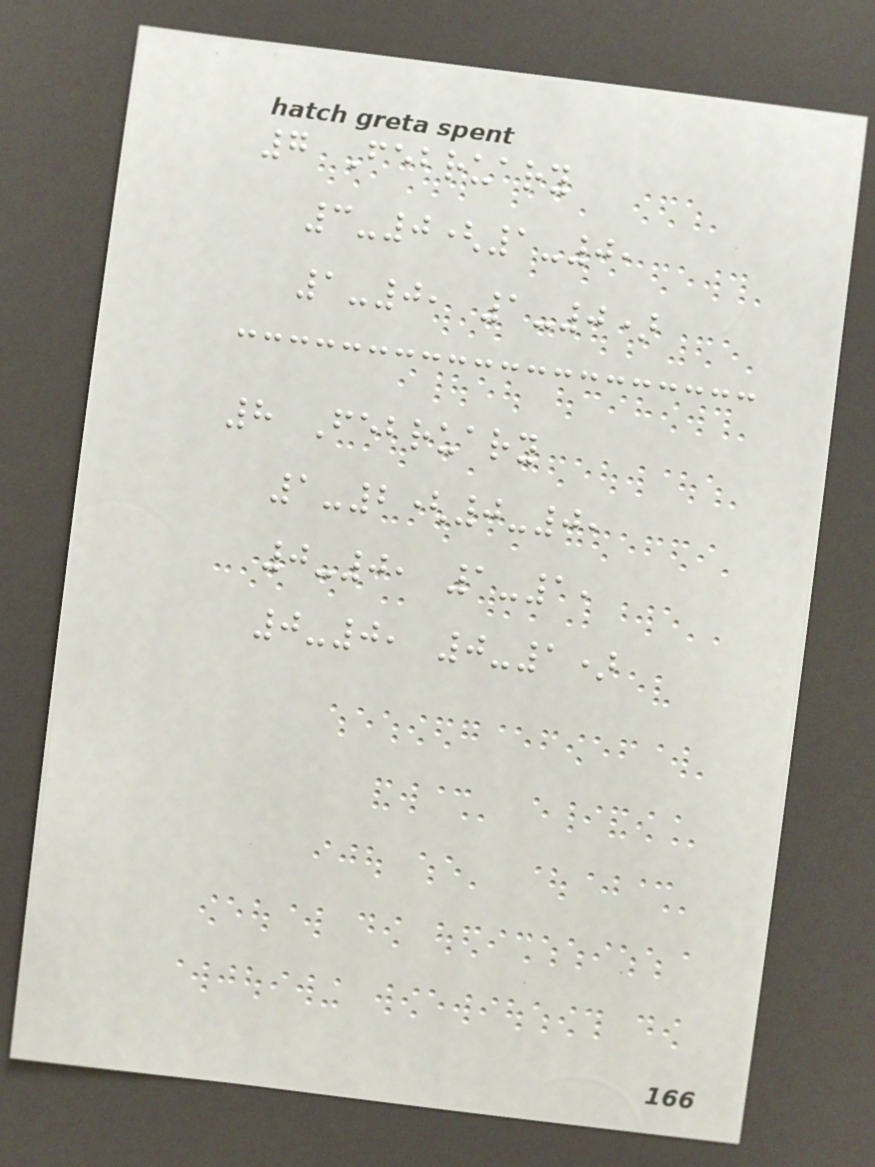7 February
3-0(1-0,
1-0, 1-0)
8 February
1-2(0-0,
0-0, 1-1,
0-0, 0-1)
